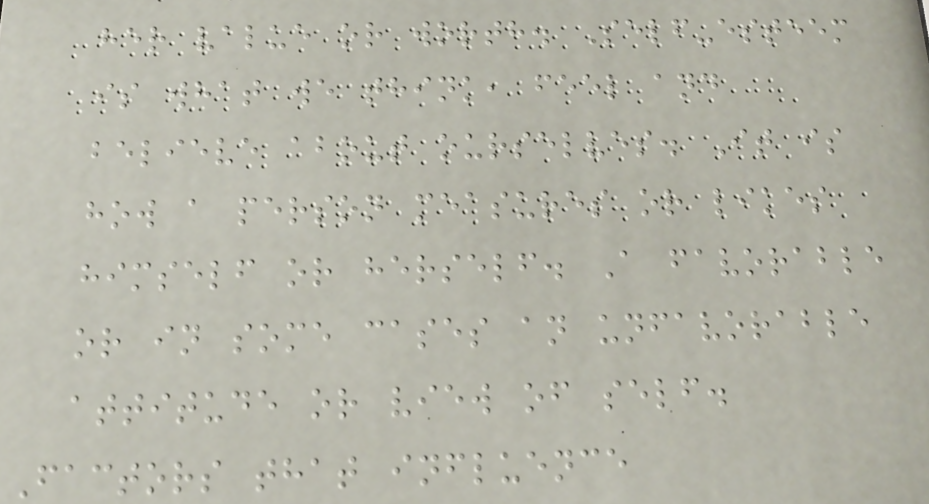her value or worth. Self-esteem
is what we think, feel and
believe about ourselves. It is
how a person measures or likes
himself or herself. A favorable
or in some cases an unfavorable
attitude or view of self.
Factors that influence
